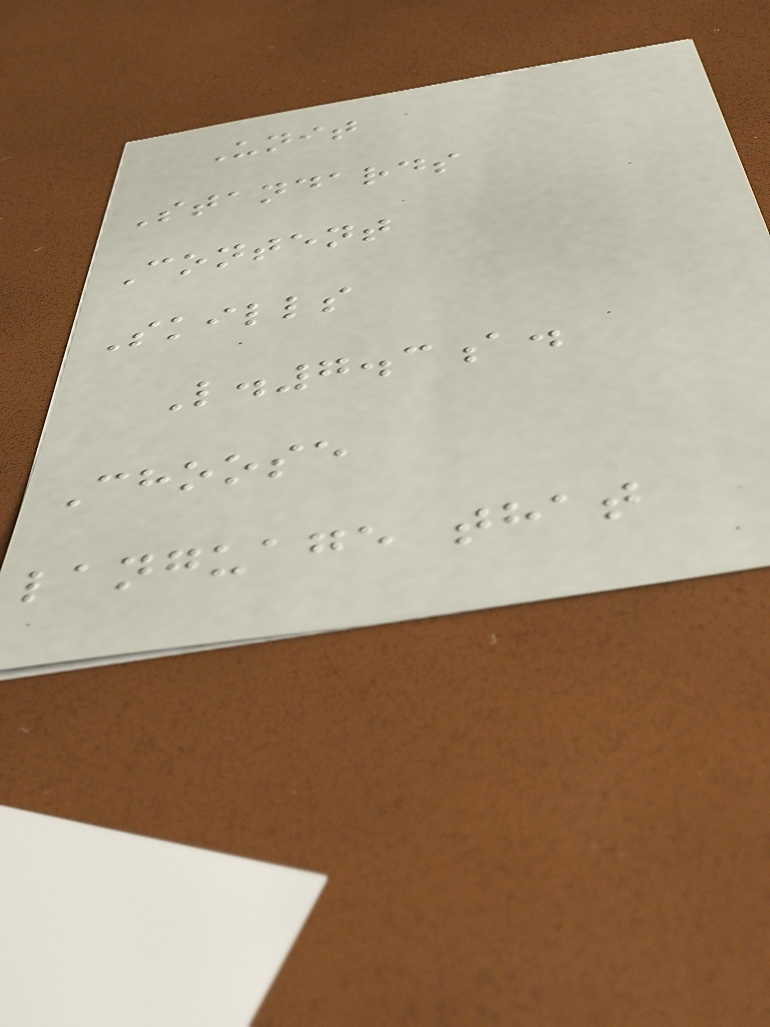Unit
Standards
Content
Skills
L.7.3a.
Choose
language that
